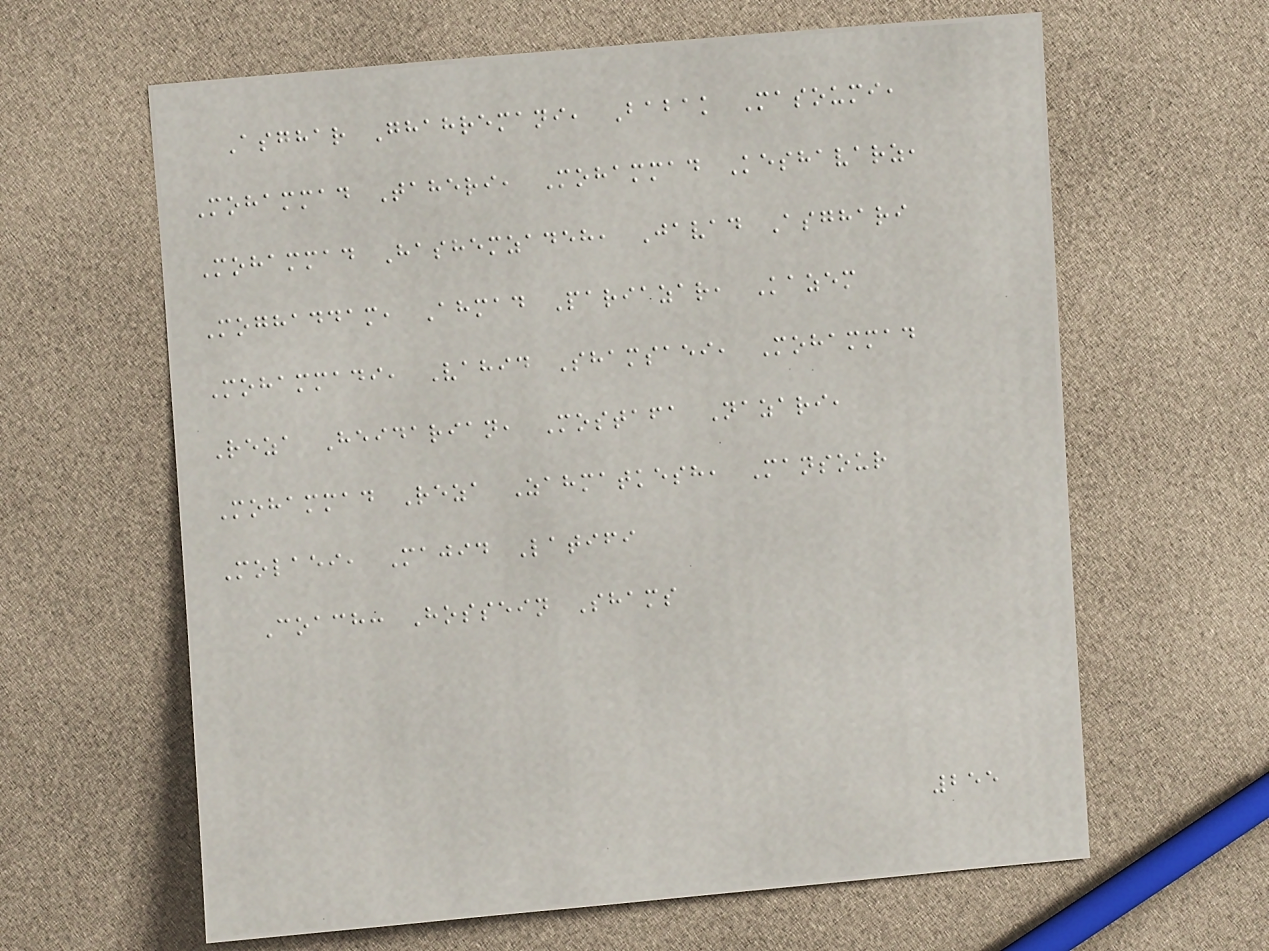Asghar Ghahremani, Babak Masoumi,
Mohammad Taheri, Mohammad Keshavarz,
Mohammad Hashemzadeh, Javad Asghari
Moghaddam, Ahmad Pariazar, Kazem
Mohammadi, Vahid Shamsaei, Mohammad
Reza Heidarian, Mostafa Nazari,
Mohammad Reza Zahmatkesh, Mansour
Molaei, Majid Latifi
Coach: Hossein Shams
255
